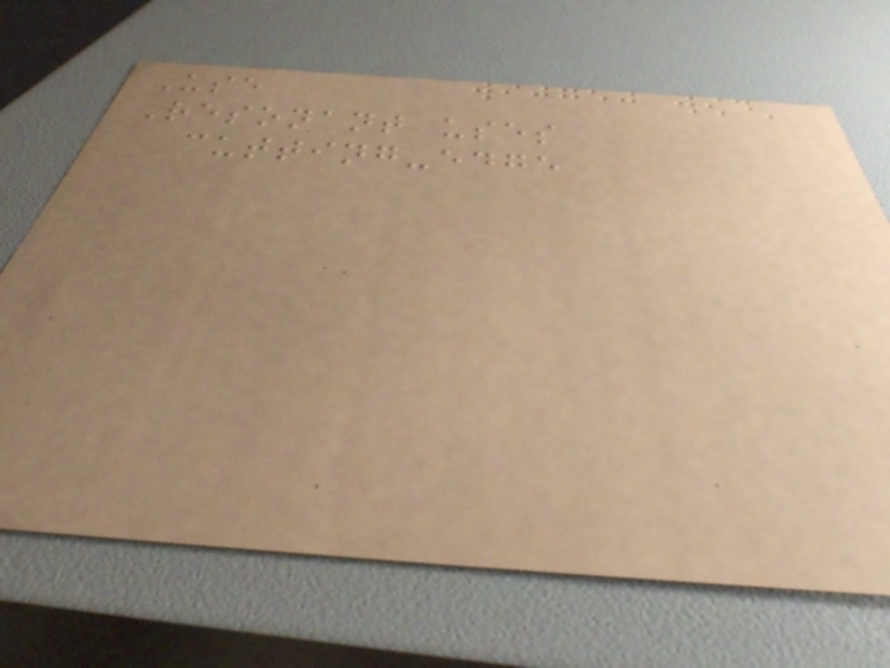Use
Resonant uses
cutting-edge
